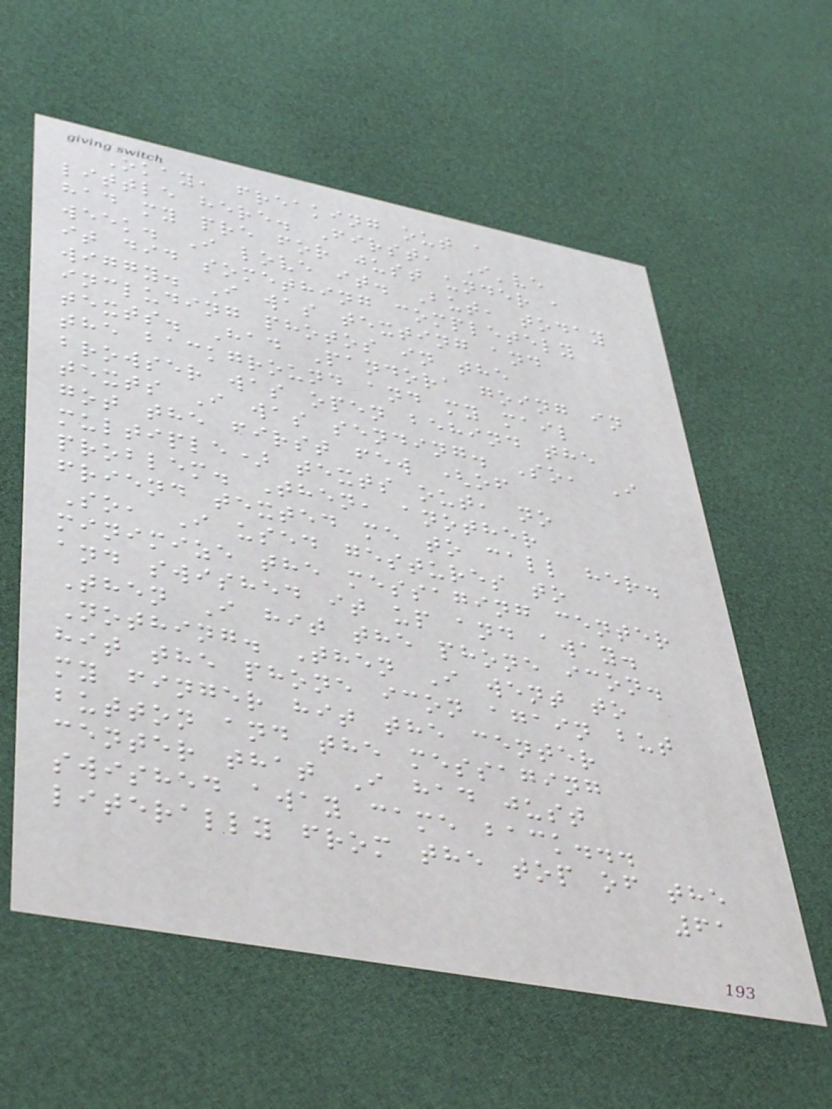Okay, freaking out a
little here. First, I've
had my pre for just under a
week. I love it. But, today
it did something completely
wiggy. I was texting and
including photos in the
texts. Had Pandora going in
the background and my mail
browser was open behind the
texts I was sending. So, I
got the first few (of
multiple) texts out, no
problem. Then, another
friend texted me to call her.
So, I used gestures to
minimize the messaging center
and swished it up and away.
Then I hit the phone icon.
Nothing. Then I went to
hit the phone icon again but
my finger hit the center
button and the messaging
center that I had just
swished away came back...
literally from the top of the
61
